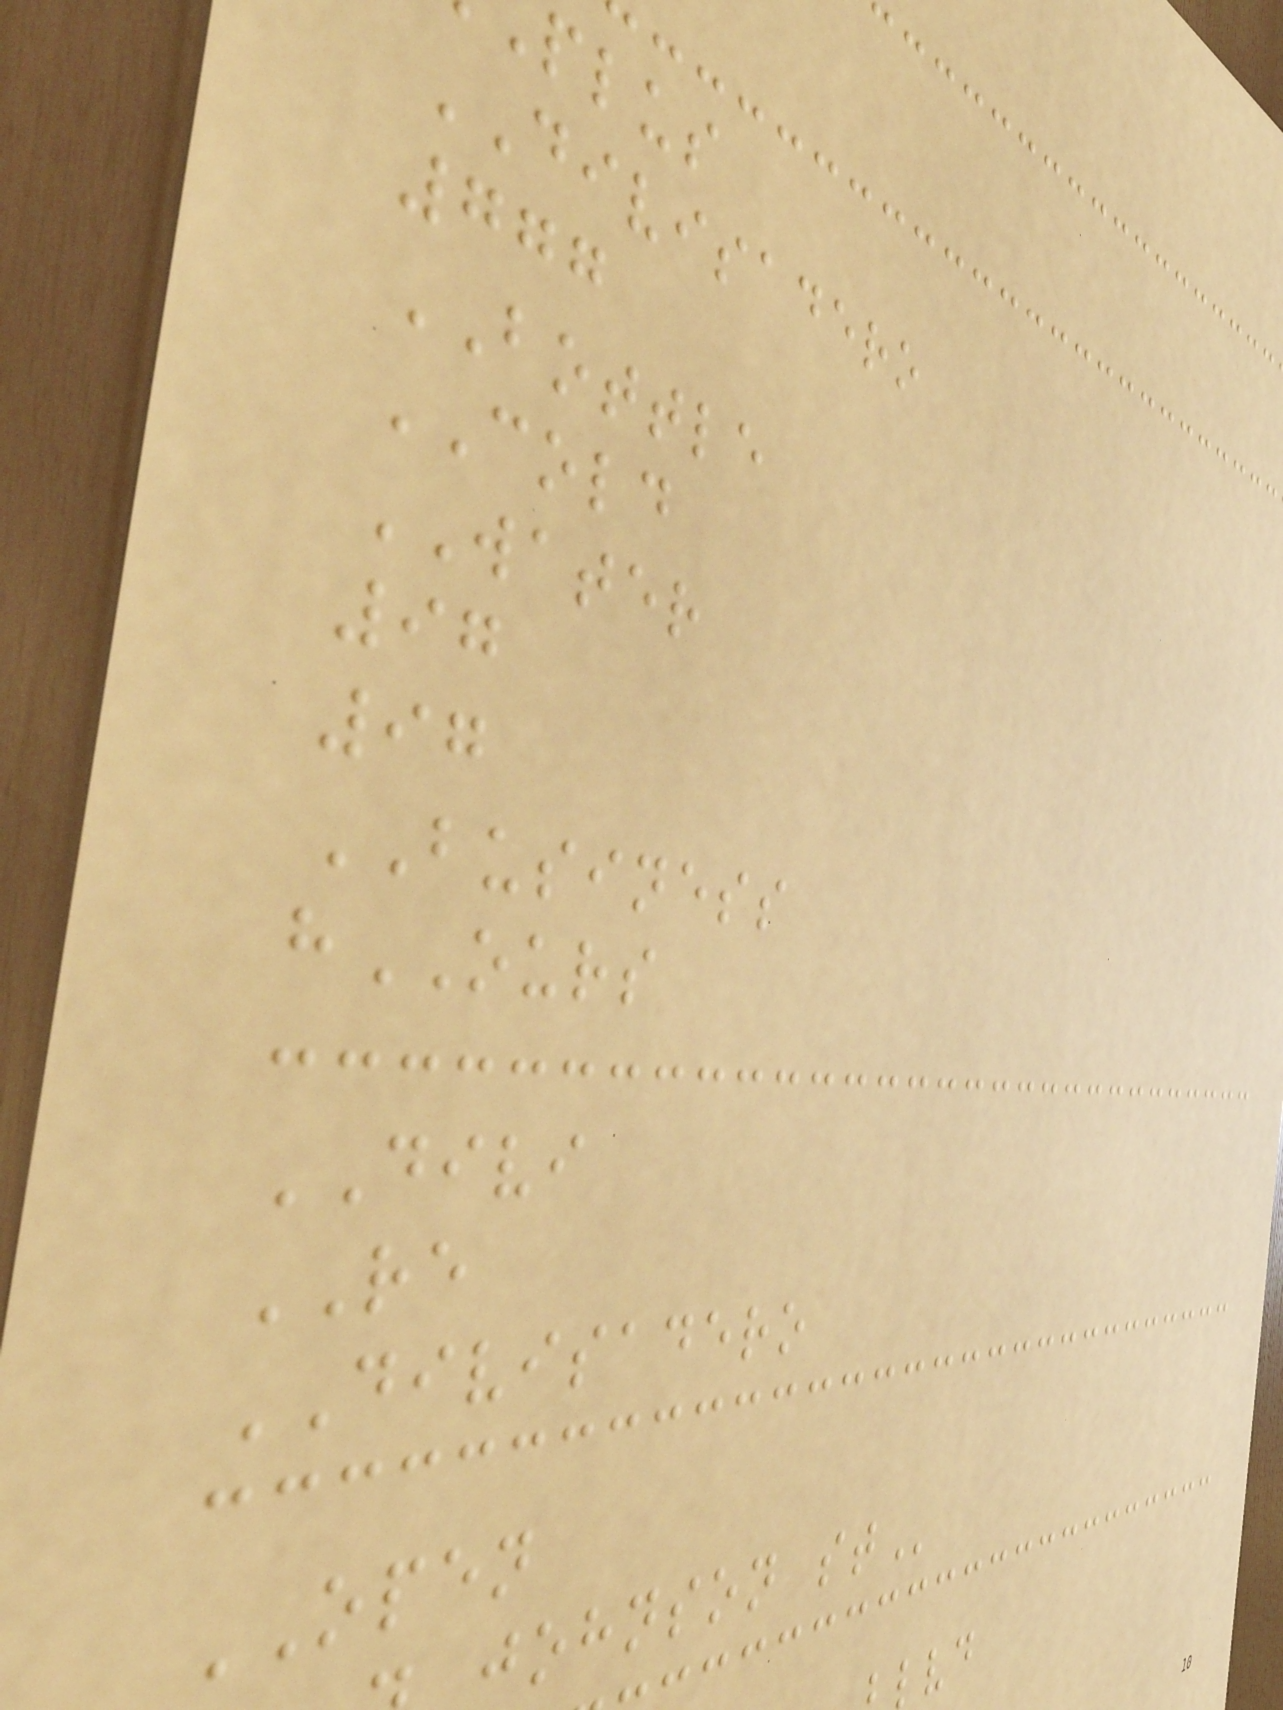plus
DIVISADERO
777
BOTTLE
COLD
WATER
97
97
BUSINESS
hOURS
DIVI
RE
DIVISADERO
OPEN
johnson
